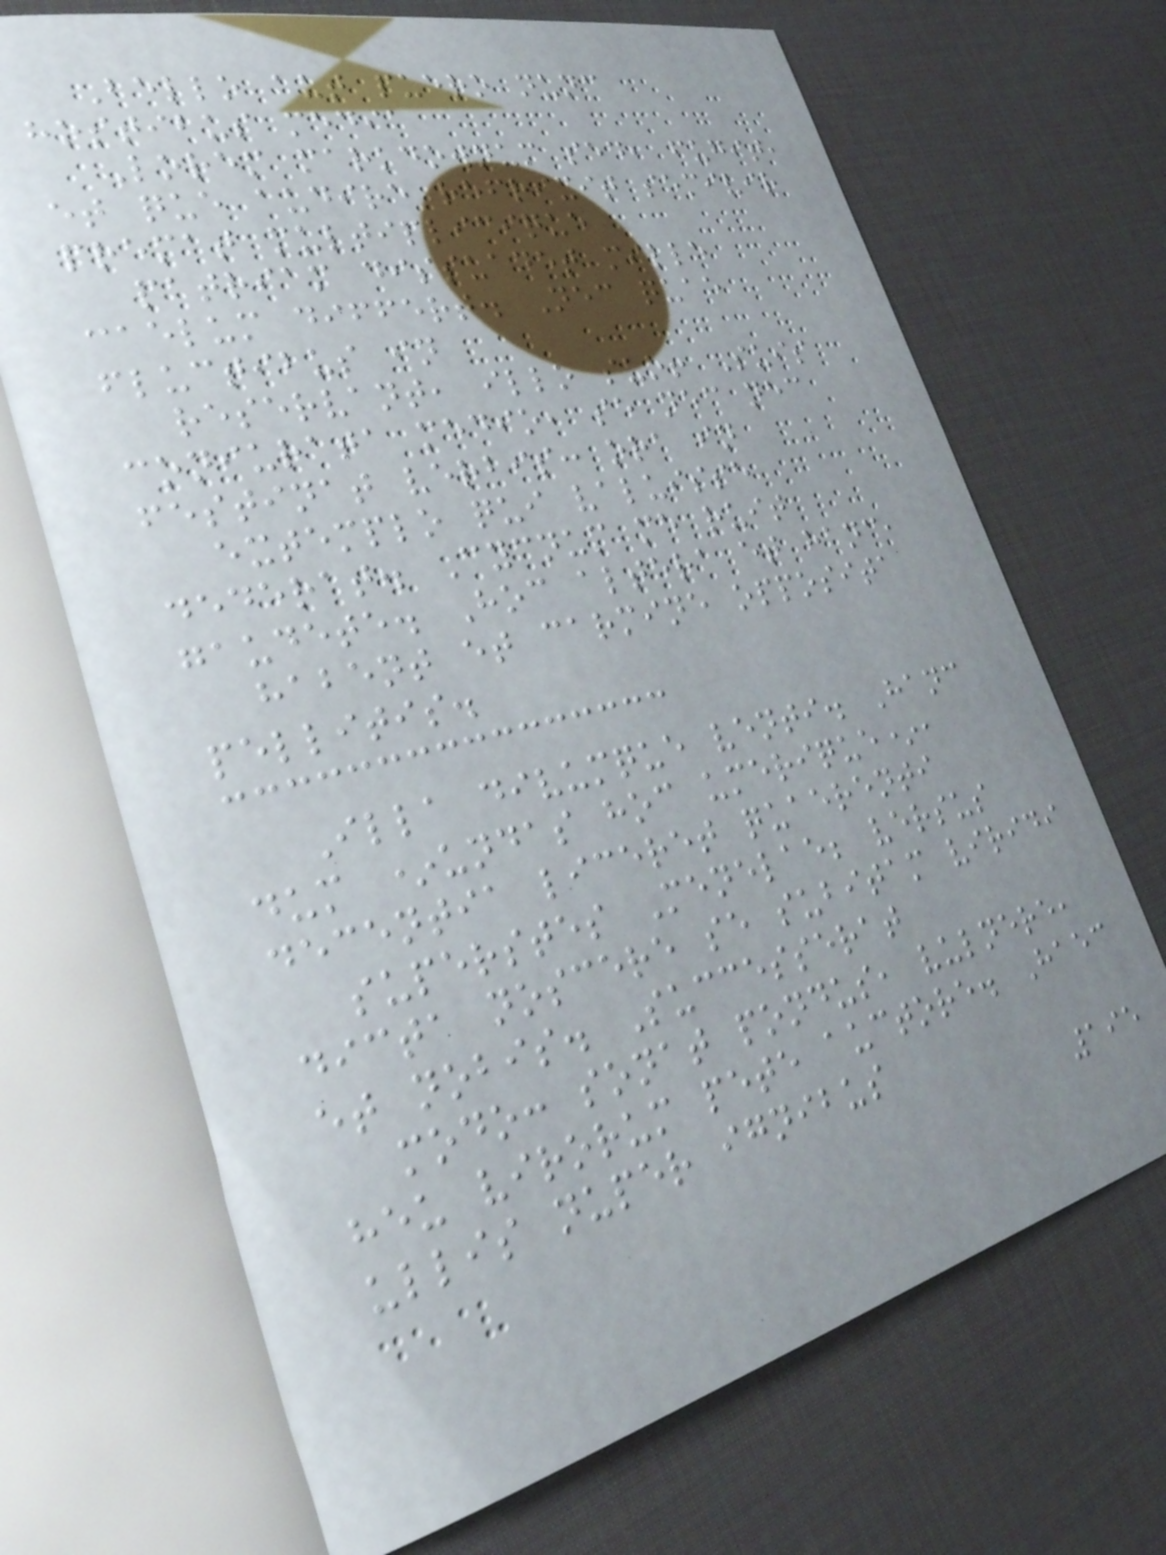Bello aut puero nunc
hostibus media
Lorem markdownum sed, fugit,
et que audire refrixit semivir
premat multiplicique
patriam dissuadet mille
caelum differt. Nec quae
fluctibus in
reservant, illo suo! Suis
coniurata medio, se nec nec
festinat verbis: ora in
extemplo qui valuisse
dederat. Cycnum me ruit
gaudete. Hoc altera et hanc,
habent et carmine opposita
pellitis.
Illa divumque venti. Hanc
dum *undas hoc umerique*,
decentia liceret quaerenti
superstes Menelae; versus
dicta noscere se subitam viridi
et nobis. Successerat
modo: sonat pondus, vulnere,
heu virorum pete auctore. Haec
ullis nuper ignibus
195
